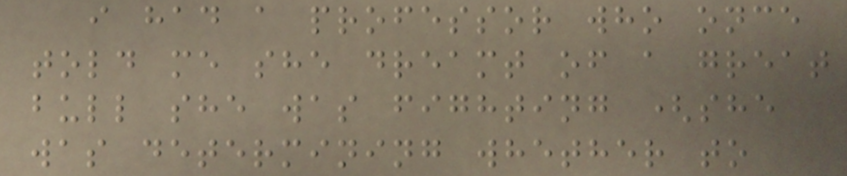i had a professor who once
told me she dreamt of a great
bull she was fighting (she
was determining whether to
